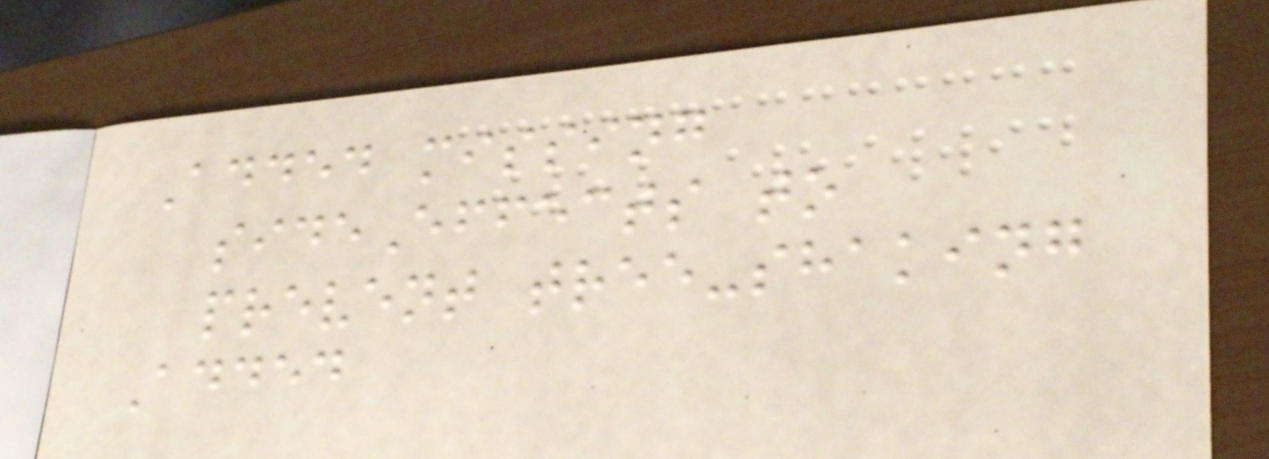Added missing
sideEffects to
prevent tree-shaking
Added
